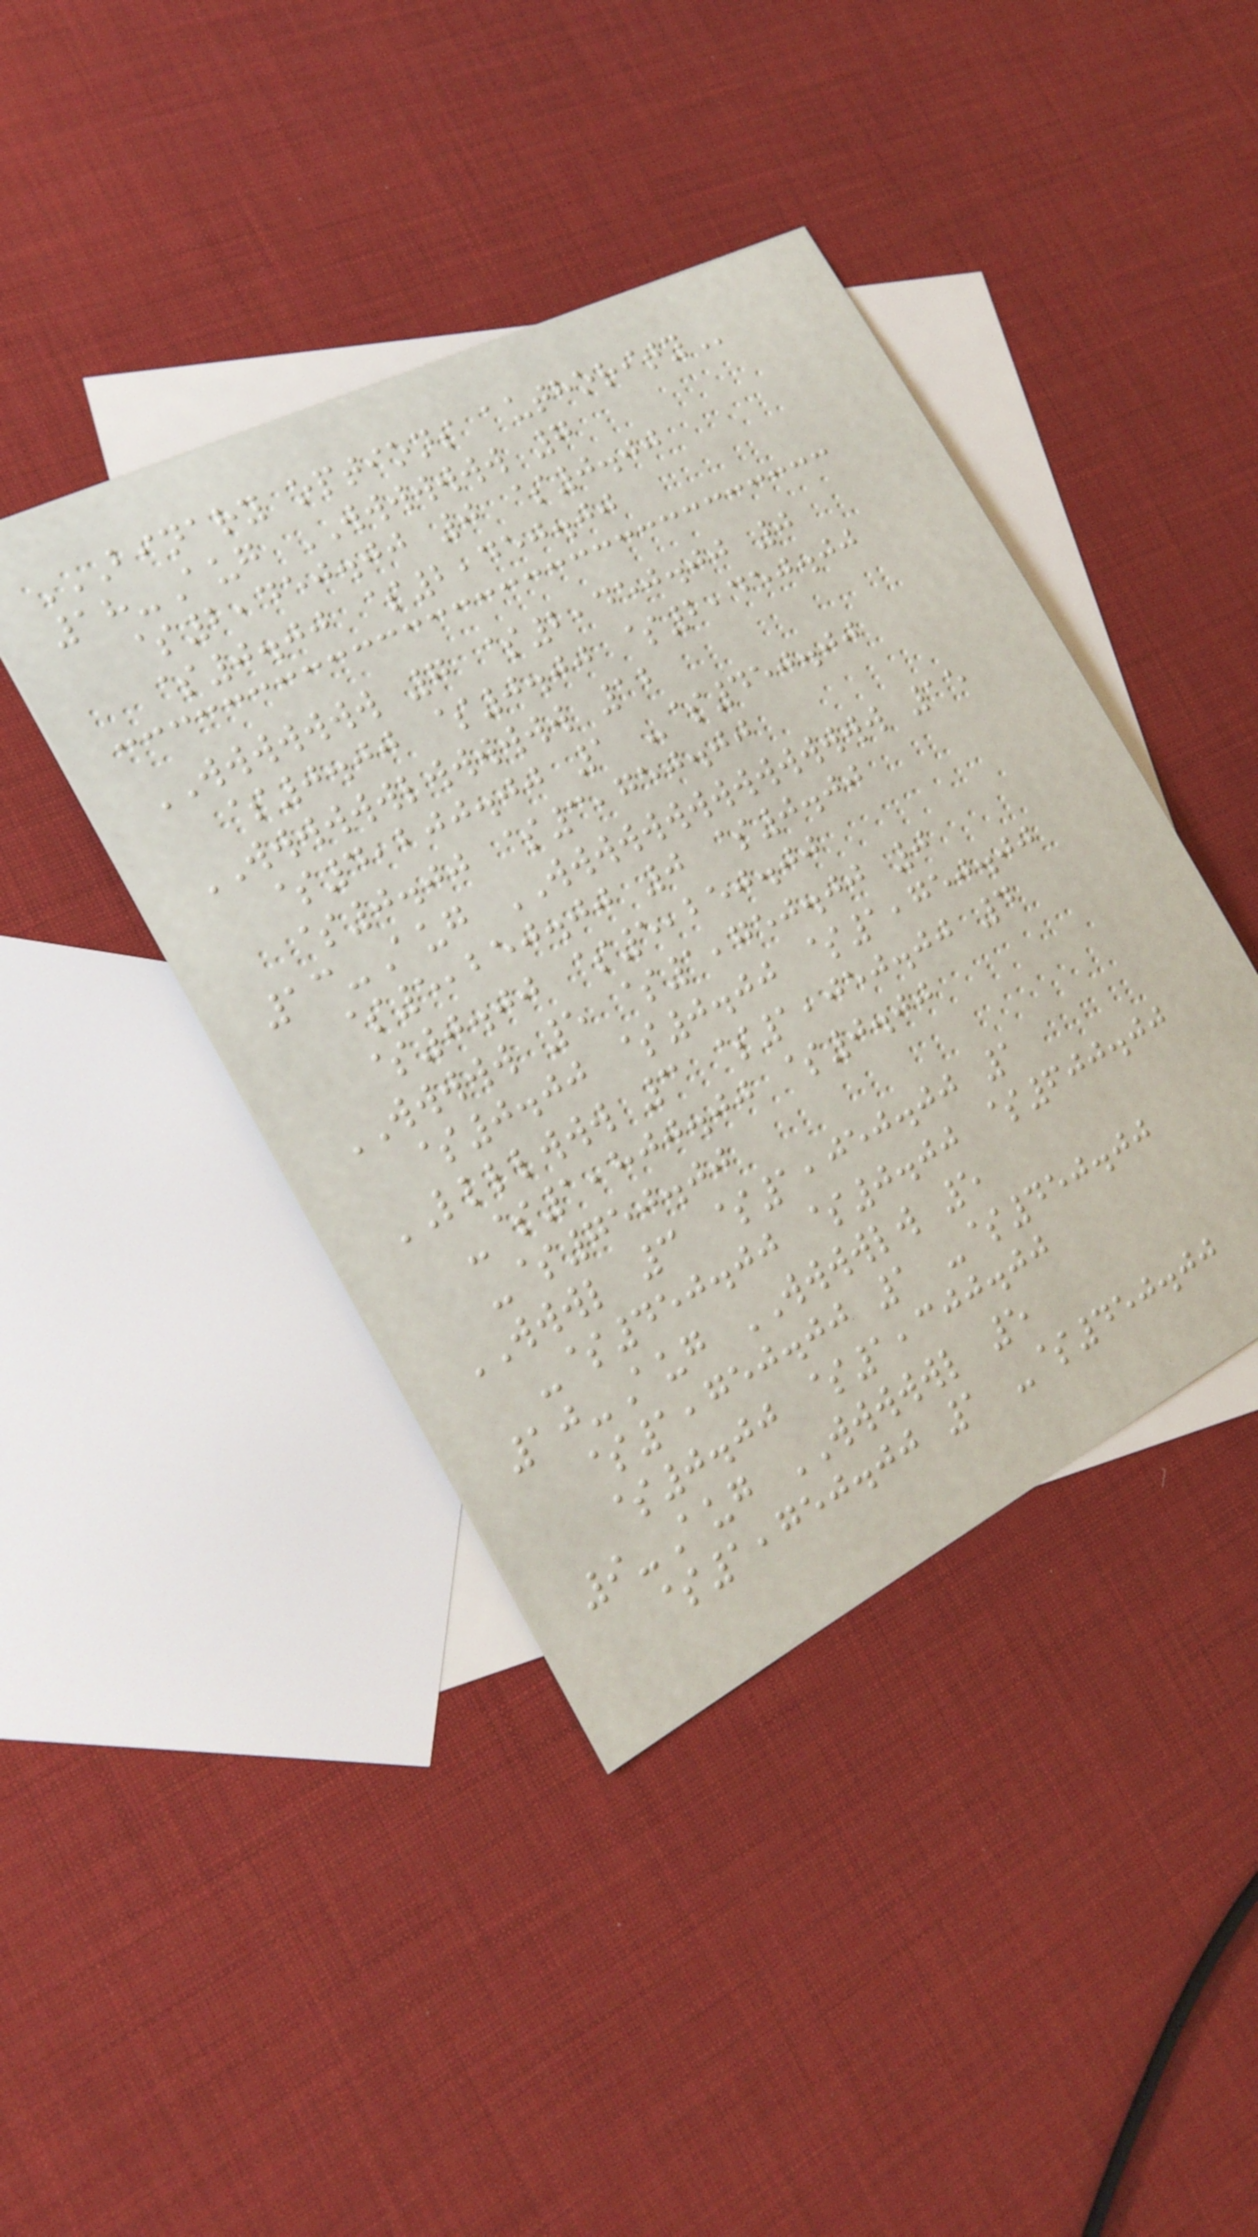BINARY OPTIONS AUTHORITY
18-Aug WWWWWWW 7
$2,450.00 0 $0.00
$0.00 $2,450.00
WWWWWWW 7 $2,450.00 0
$0.00 $0.00 $2,450.00
WWWWWWLWWWWWW 12
$4,200.00 1 -$450.00
$0.00 $3,750.00
13-Aug WWWWWWWWWWWWWWW 15
$5,250.00 0 $0.00
$0.00 $5,250.00
WWWWW 5 $1,750.00 0
$0.00 $0.00 $1,750.00
LLLLWWW 3 $1,050.00 4
-$1,800.00 $0.00
-$750.00
WWWL 3 $1,050.00 1
-$450.00 $0.00 $600.00
10-Aug WWWWLW 5
$1,750.00 1 -$450.00
$0.00 $1,300.00
9-Aug WWWWWL 5
$1,750.00 1 -$450.00
